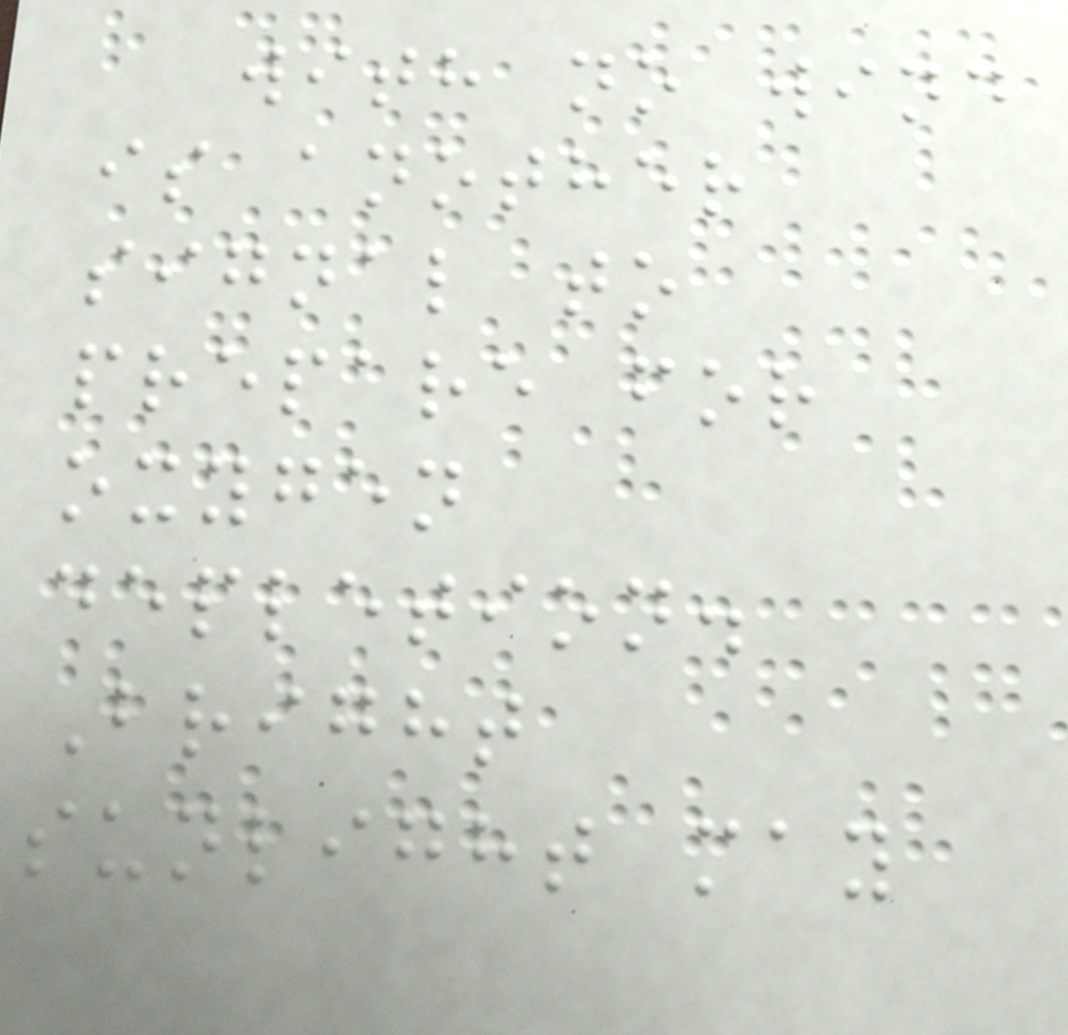with no wind
is another
signal to
prepare for
oxygen
depletion.
Bright
sunlight may
